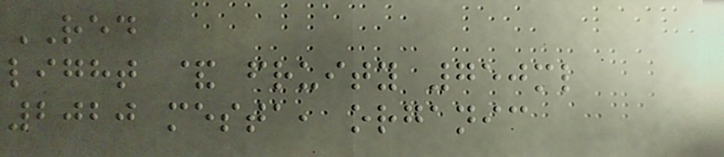RED
light & fruity 750ml
2020 mesta, organic
